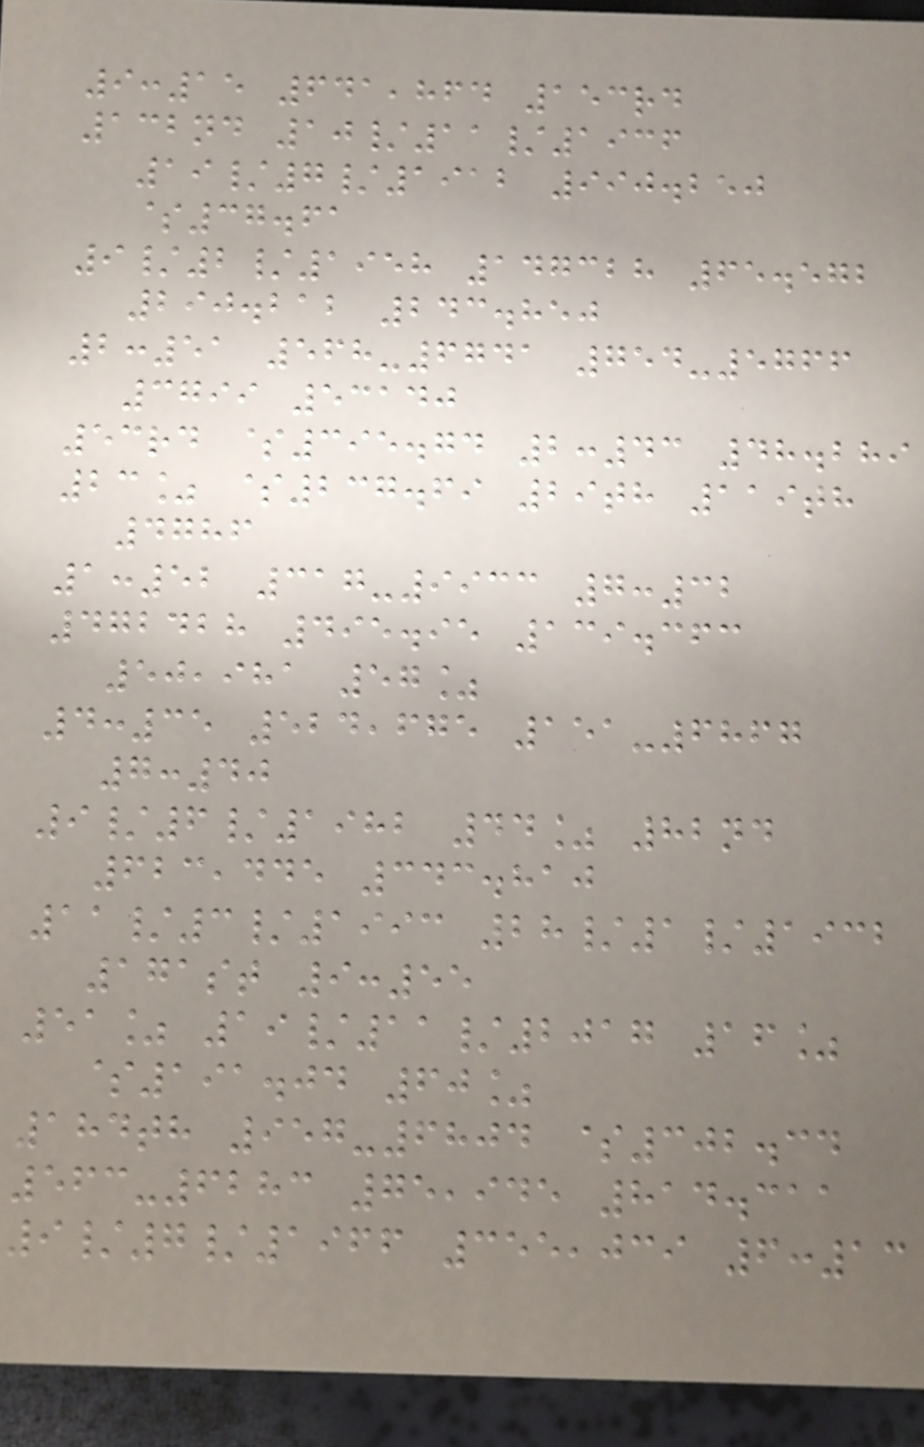9:15 641,864 153rd
132nd 10/11/1936
19/7/1912 990.250
$37.61
9/2/1958 147328 65.572
290.212 243.850
2:51 568-6741 754-5766
3799 53140
53rd $395.74 2:43 48.289
23% $237.69 29th 119th
4786
1:52 317-9933 7:32
472428 495.95 139.363
50,981 57%
4:35 524,675 151-6867
7:40
9/6/1982 44% 82nd
623,445 343.810
11/3/1993 28/1/1932
171st 9:55
51% 19/11/2017 16%
$191.04 60%
184th 957-6804 $302.34
563-6283 75,945 814.311
9/7/1966 355,039 6:13
